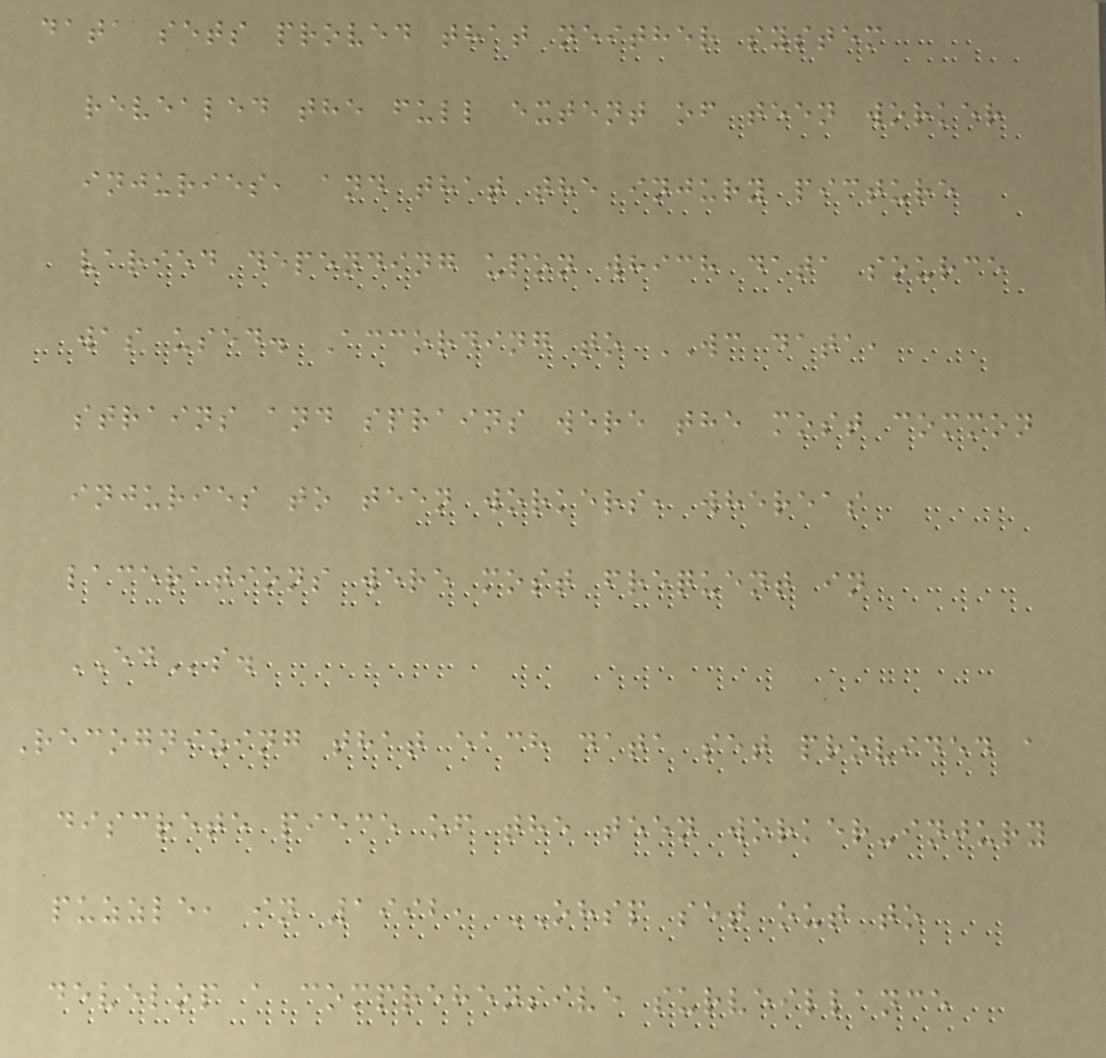data sets proved that neither system
revealed the full extent of teen worker
injuries, and that the injury picture
varied depending upon which data source
was used. According to WC data,
strains and sprains were the most common
injuries to teen workers, whereas
lacerations were most frequent in
EDs.
Recognizing that each data set provided a
discrete piece of the teen worker-injury
puzzle, in 1992, OHSP set out to
develop a comprehensive surveillance
